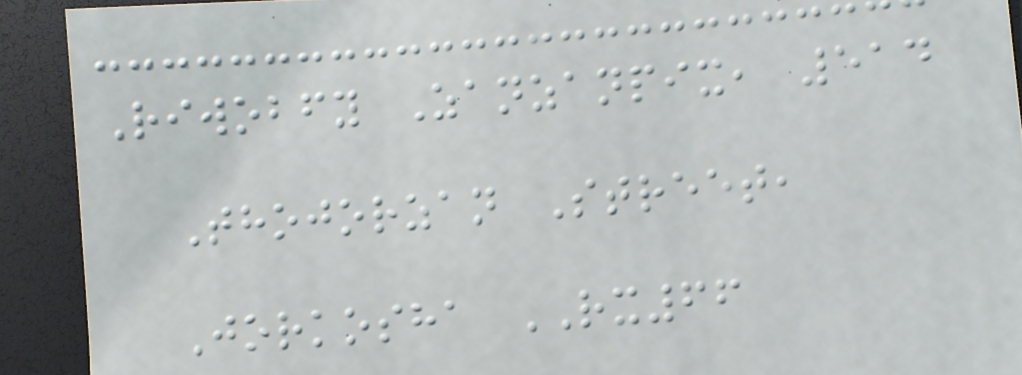Riwobfy Zanzanpix, 514
Thojorzan Street,
Jorkosha RX66
